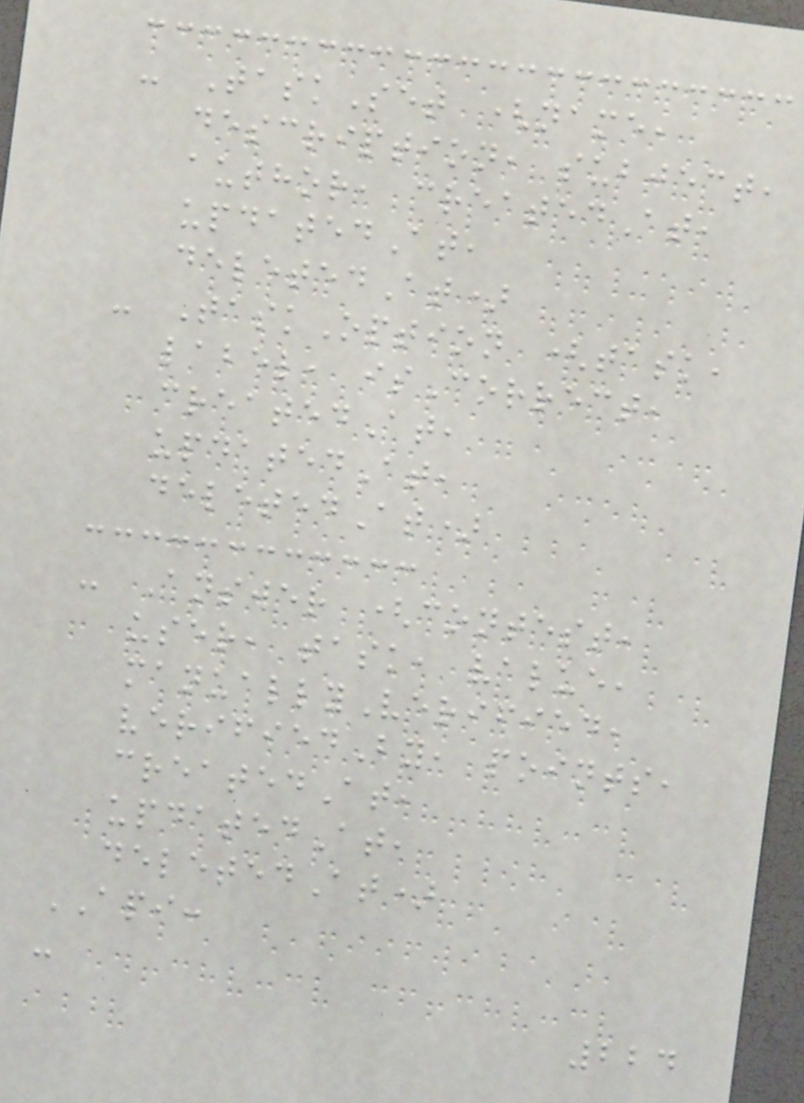- TaskSet (name,
description, subject,
author, createdAt,
updatedAt,
deletedAt)
- TaskOption (task,
label, isCorrect,
createdAt,
updatedAt,
deletedAt)
- Answer (contest,
user, task, value,
manuallyVerified,
verifiedBy, points,
createdAt,
updatedAt,
deletedAt)
API:
-
224
